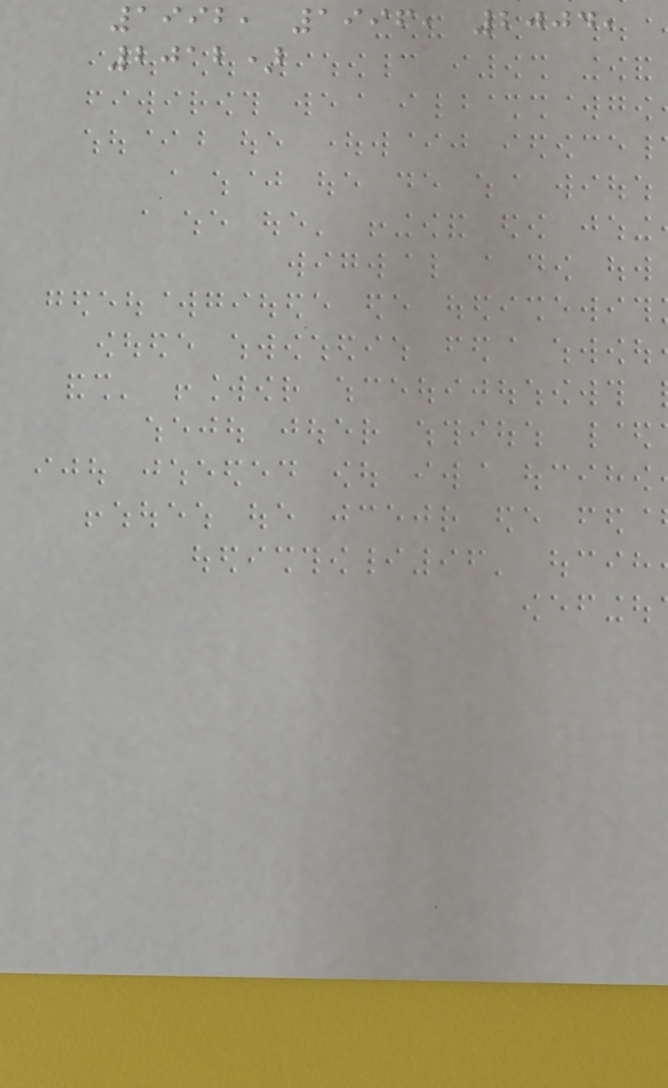1992, 1996, 2004,
2012)
